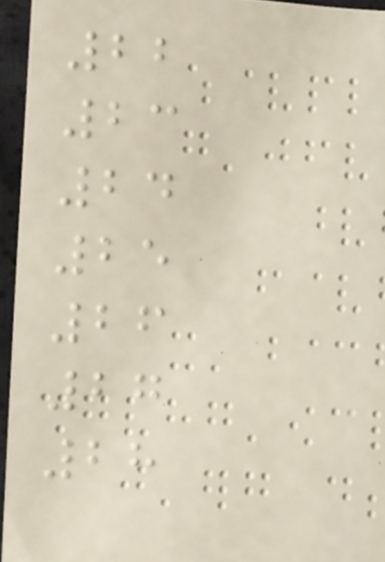22
23
24
25
26
27
28
